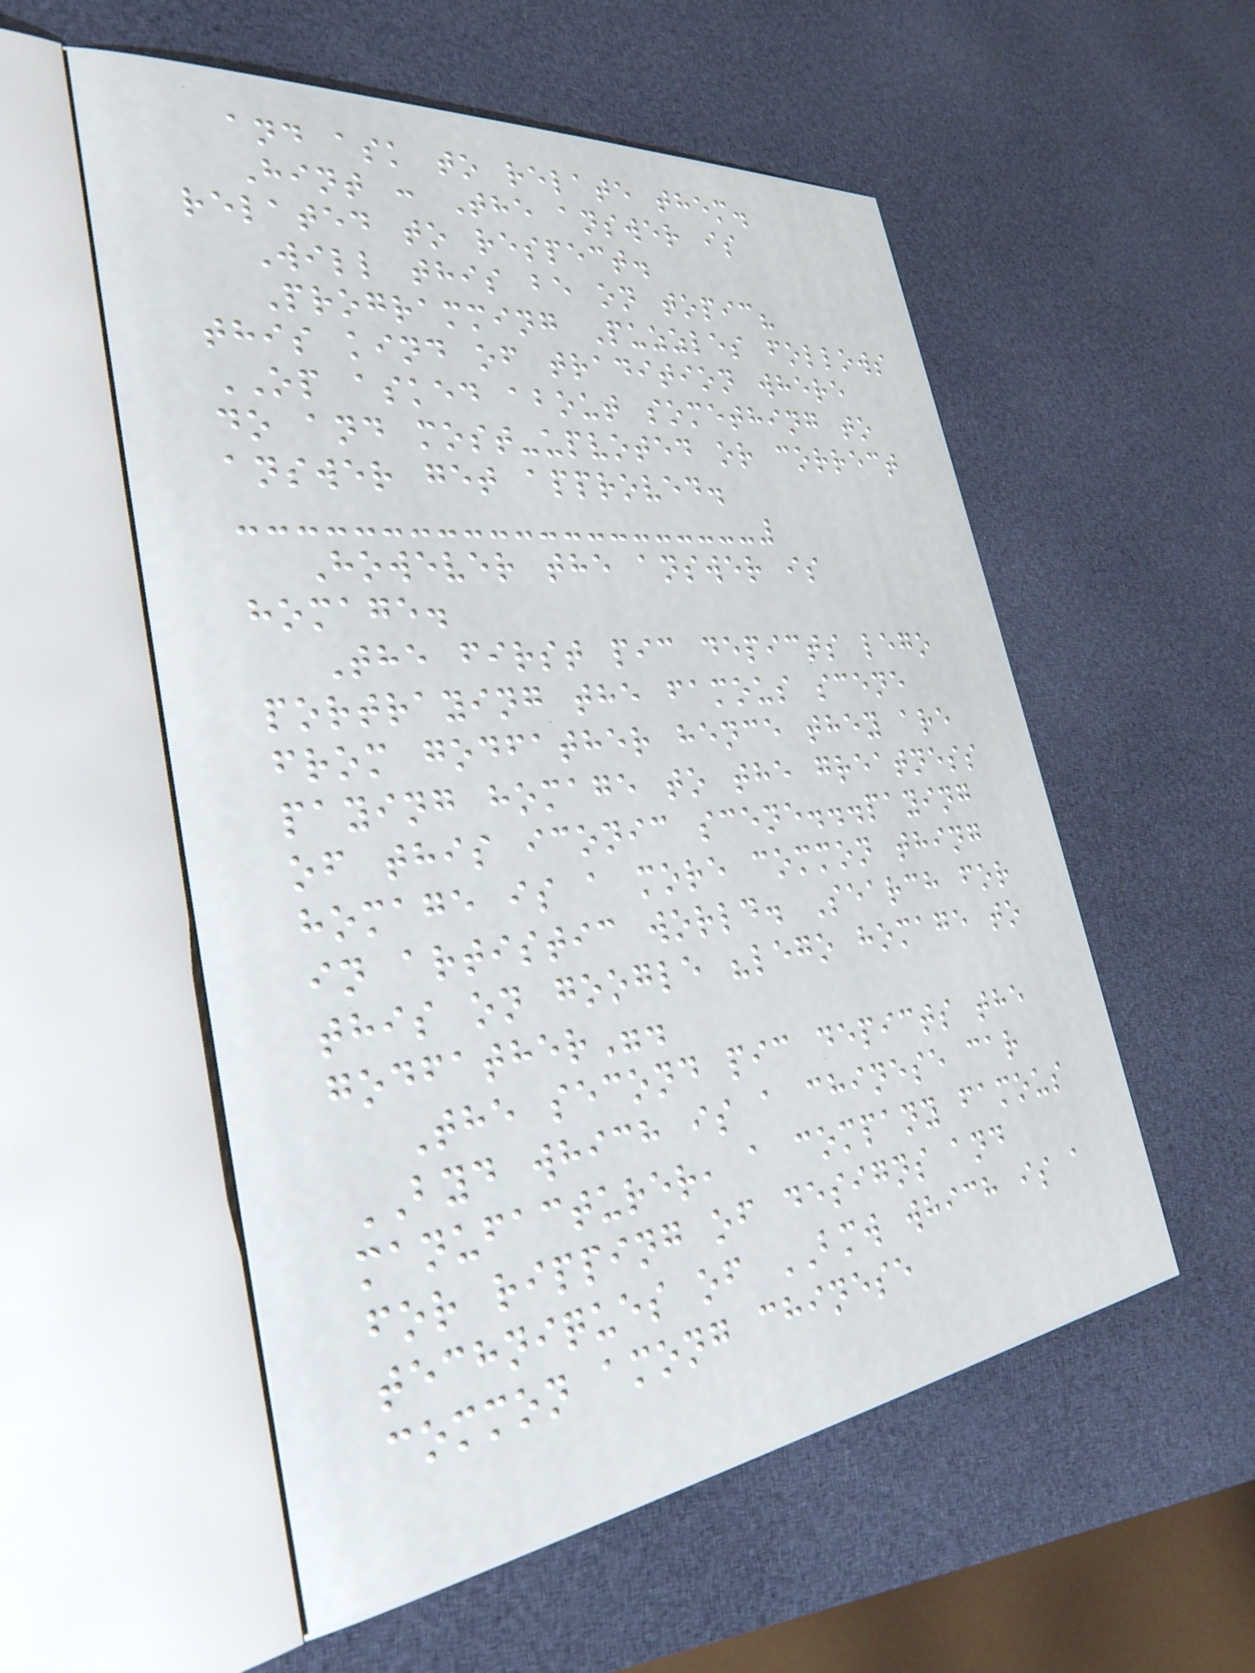and ask to relate them.
Hint : The answer is
related to respect.
Will this be on topic?
Programming Puzzles follows
this kind of tradition where
OP asked about something to
do and most-upvoted or correct
answer get approved.
However the answer is
homage.
The first pic depicts lego
portraying the famous scene
from godfather hence they are
paying homage to the greatness
of this iconic scene...paying
homage is a more common thing
in artistic world. Search for
this on google "lego homage to
godfather".
The second pic depicts the
BYD which is a chinese car
manufacturer, a company famous
for ripping of designs and
techniques of BMW which is a
common among chinese
